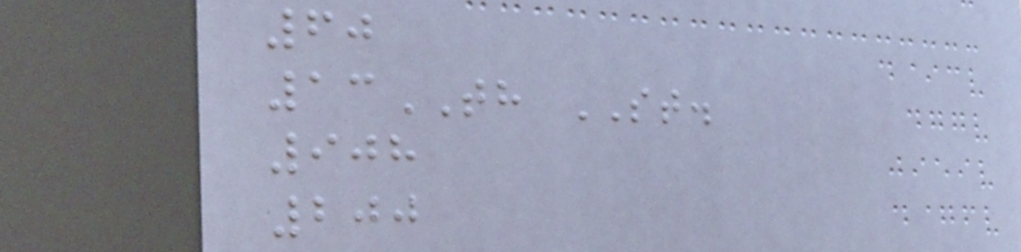60
13TH ST.
908
200
